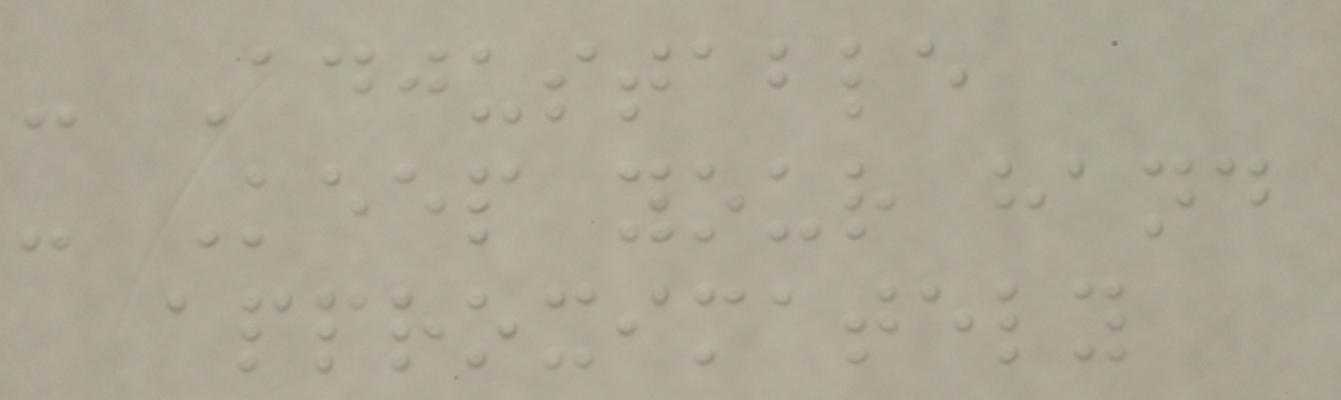- Adjustable
- Keep your hand
approximately
